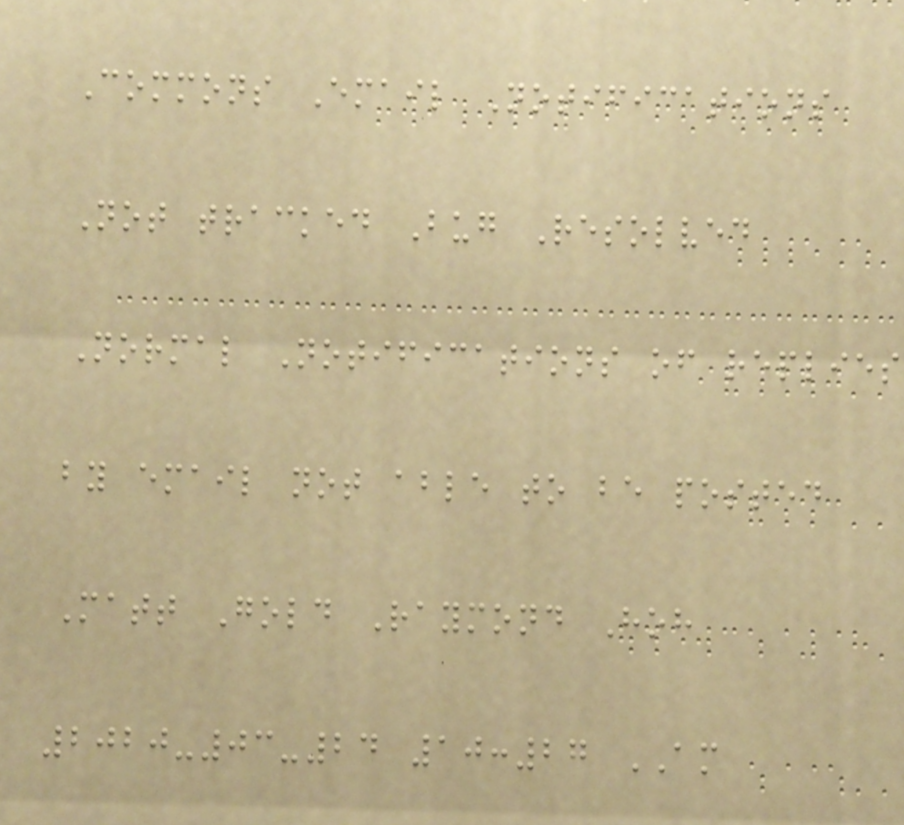Commons Email Notifications
Not tracked Bug Resolved
Normal Notifications of replies
by email not able to be posted
Matt Gold Raymond Hoh
2020-03-24 10:27 AM
